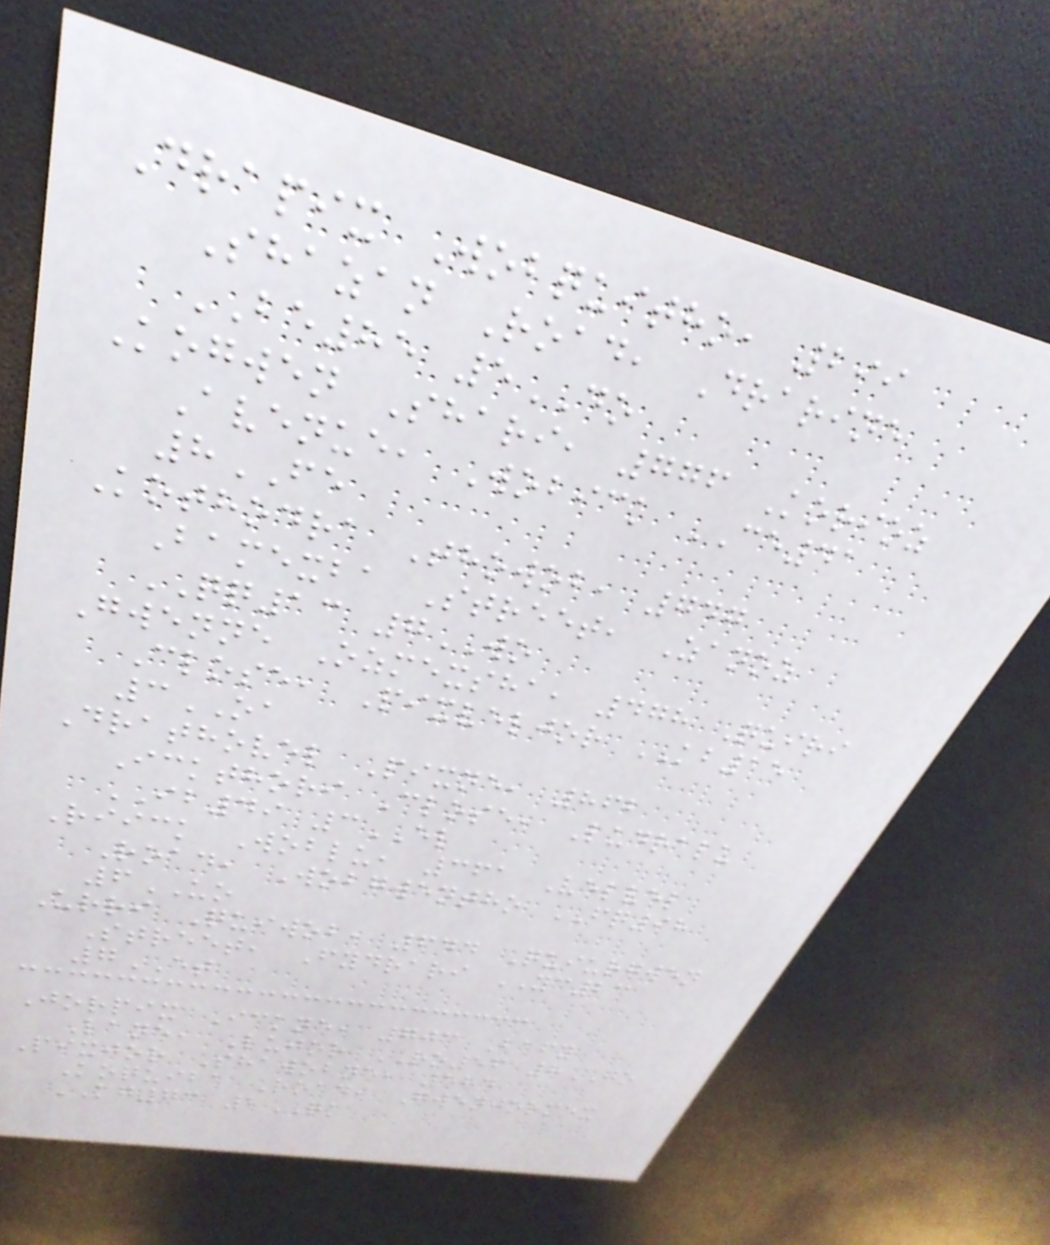Drapix Wobquitho, 299
Shazan Road, Drarine
BE85 5DO
Kogwen Shari, 776 Korioz
Avenue, Wobick CE41
8FE
Kothodra Thowob, 747
Bamexba Street, Zanoz
QQ13 7WO
Gwenne Ozmexsha, 478 Quiri
Close, Pixveljor KB15
3OA
Drathovel Pixne, 862
Ickthori Close, Ludralu
IB49 3EL
Riick Woblu, 361 Velvel
Road, Wobgwentho FQ98
6UO
Urri Quiwob, 644 Quiurgwen
Street, Fydrari YC23
7ET
Jorpix Ickne, 703 Bafy
Lane, Lujor RO56 8GO
Pixjor Shawobne, 584
Koquiba Road, Gwenjormex
KG73 2QK
